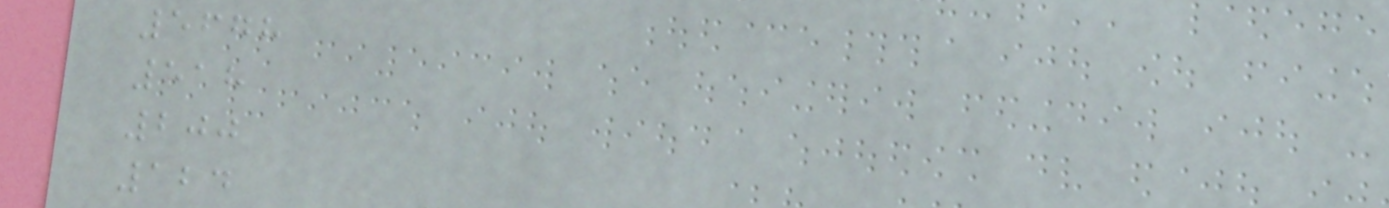5678
518
200
124
